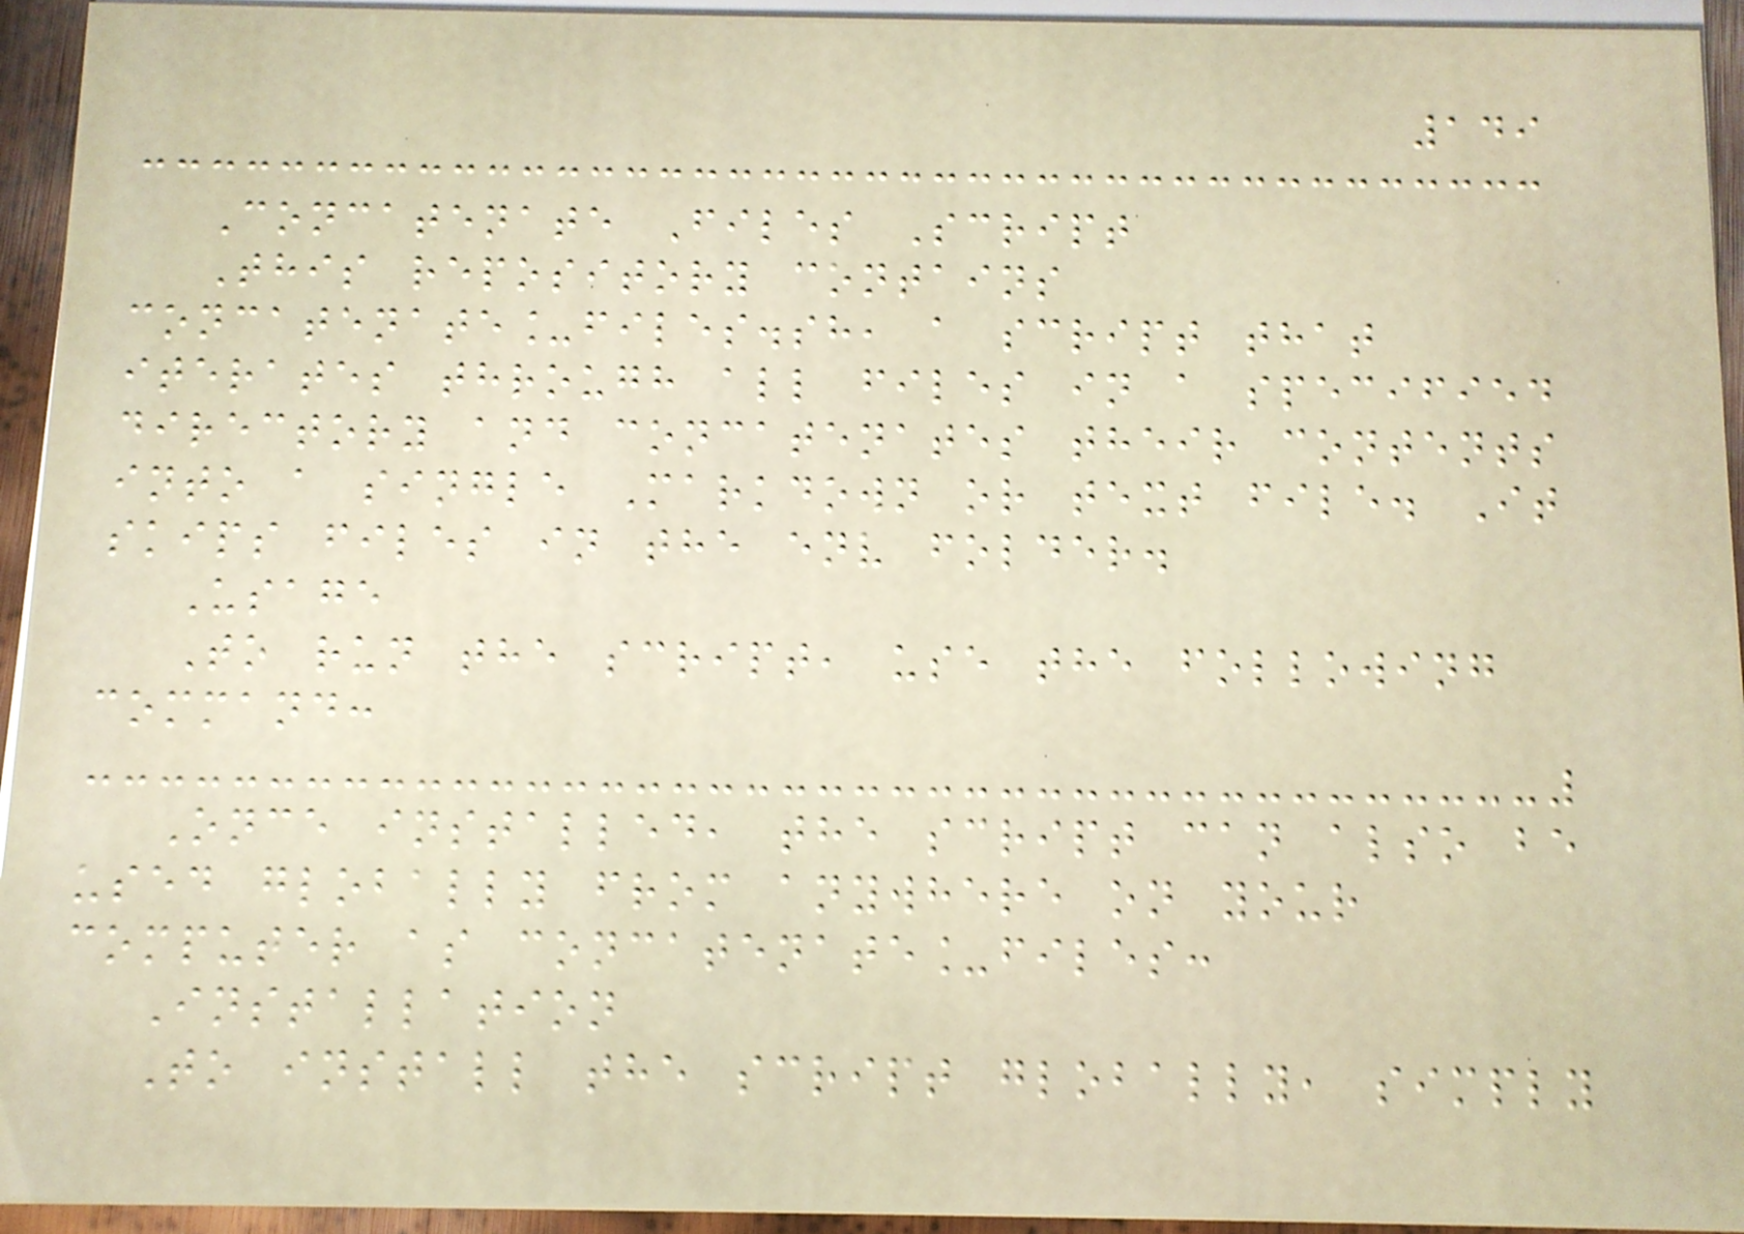149
Concatenate Files Script
This repository contains
concatenate_files.sh, a script that
iterates through all files in a specified
directory and concatenates their contents
into a single Markdown or text file. It
skips files in the env folder.
Usage
To run the script, use the following
command:
Once installed, the script can also be
used globally from anywhere on your
computer as concatenate_files:
Installation
To install the script globally, simply
